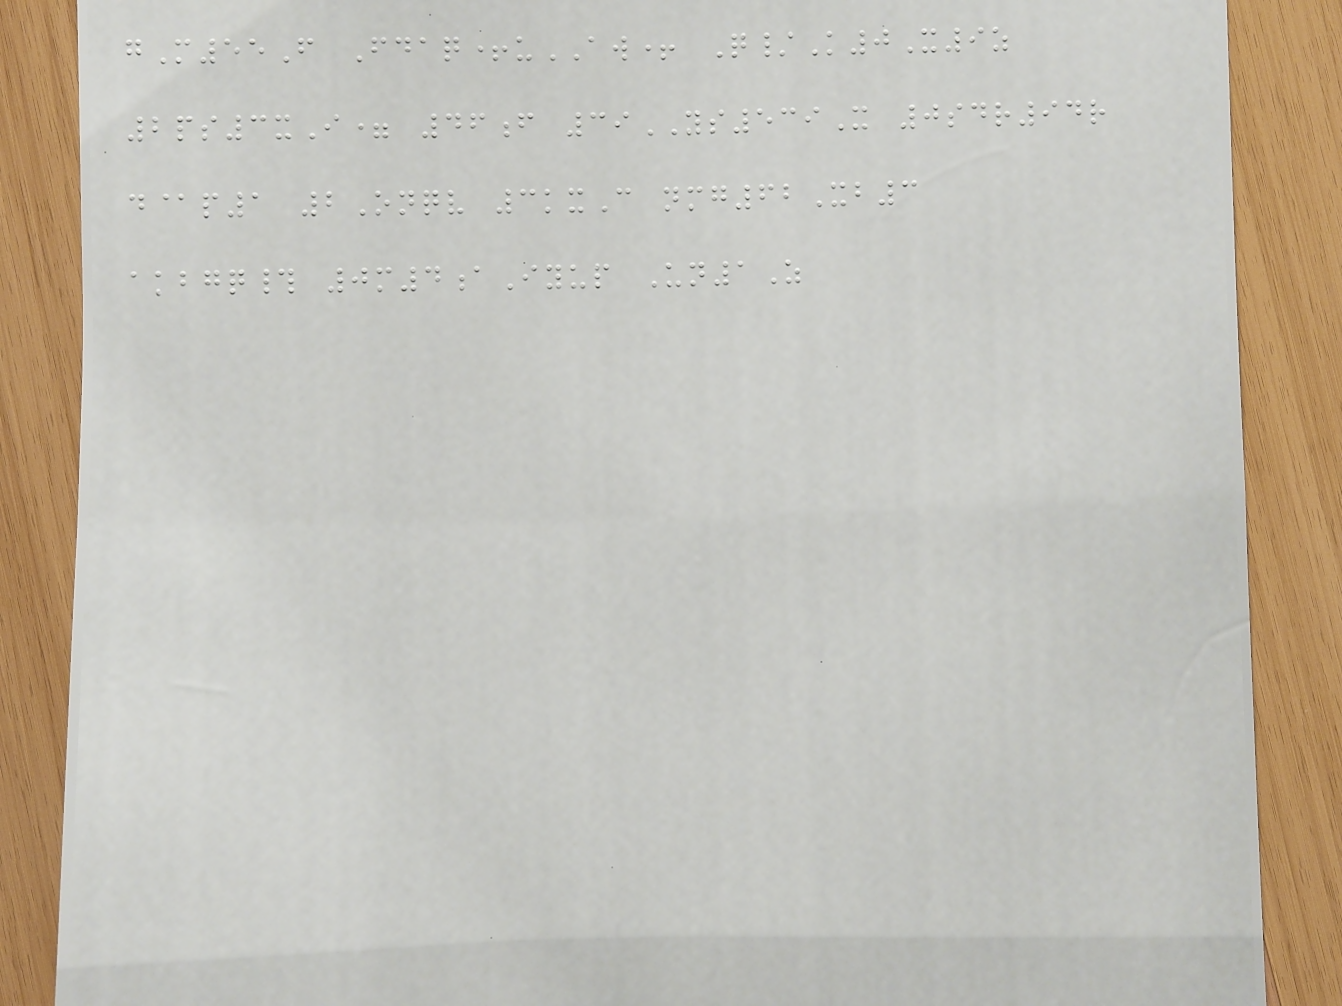gM55F Fdaq+uAW+ Q/K0X9z
2ps3xI= 46f 39YS539X 0sdr94r
d@p1 2Onqv 3kxC nmg62Xb3
akbgq# 0m4aIyup Un1Z
